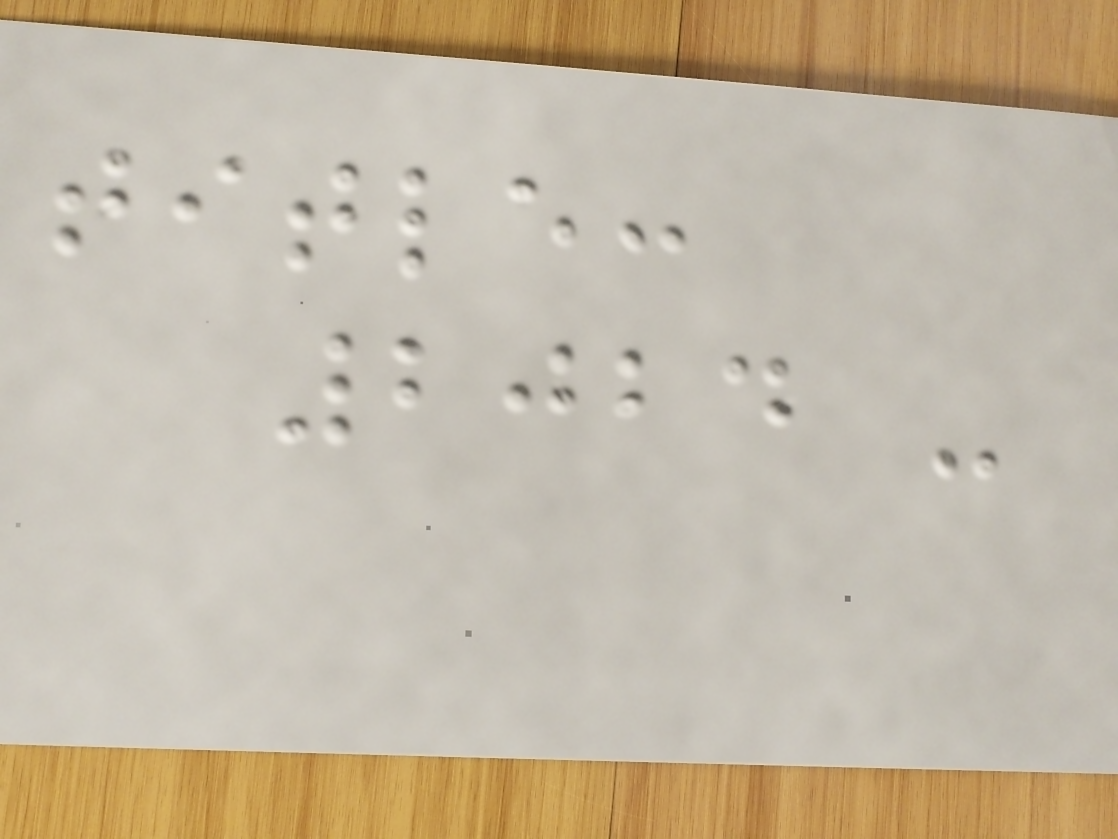title:
2024 -
